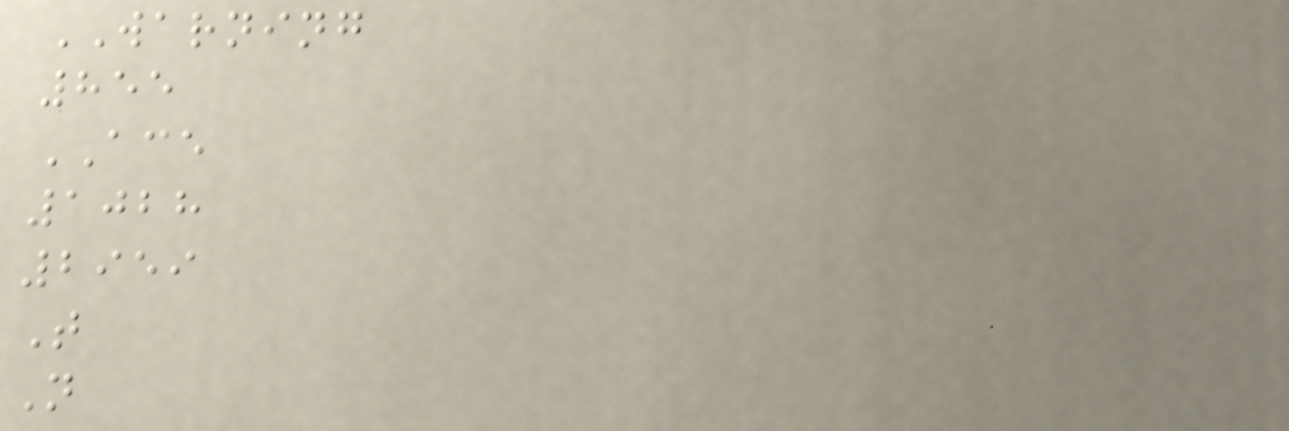WARNING
855
ACE
1028
2959
T
N
